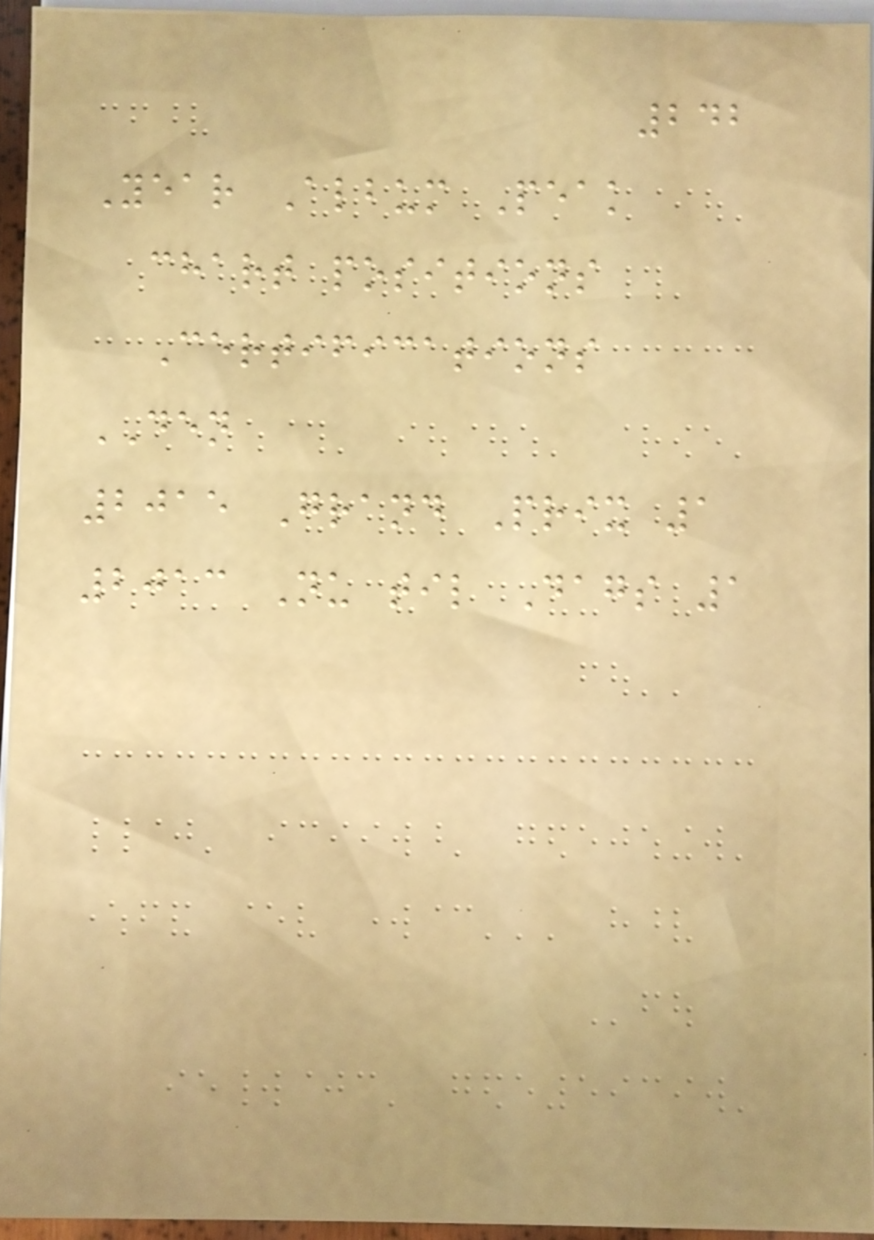242
Year Album Peak
chart positions
Certifications
DEN
2015 Grand Prix 1
2013 Nu til Dags 1
